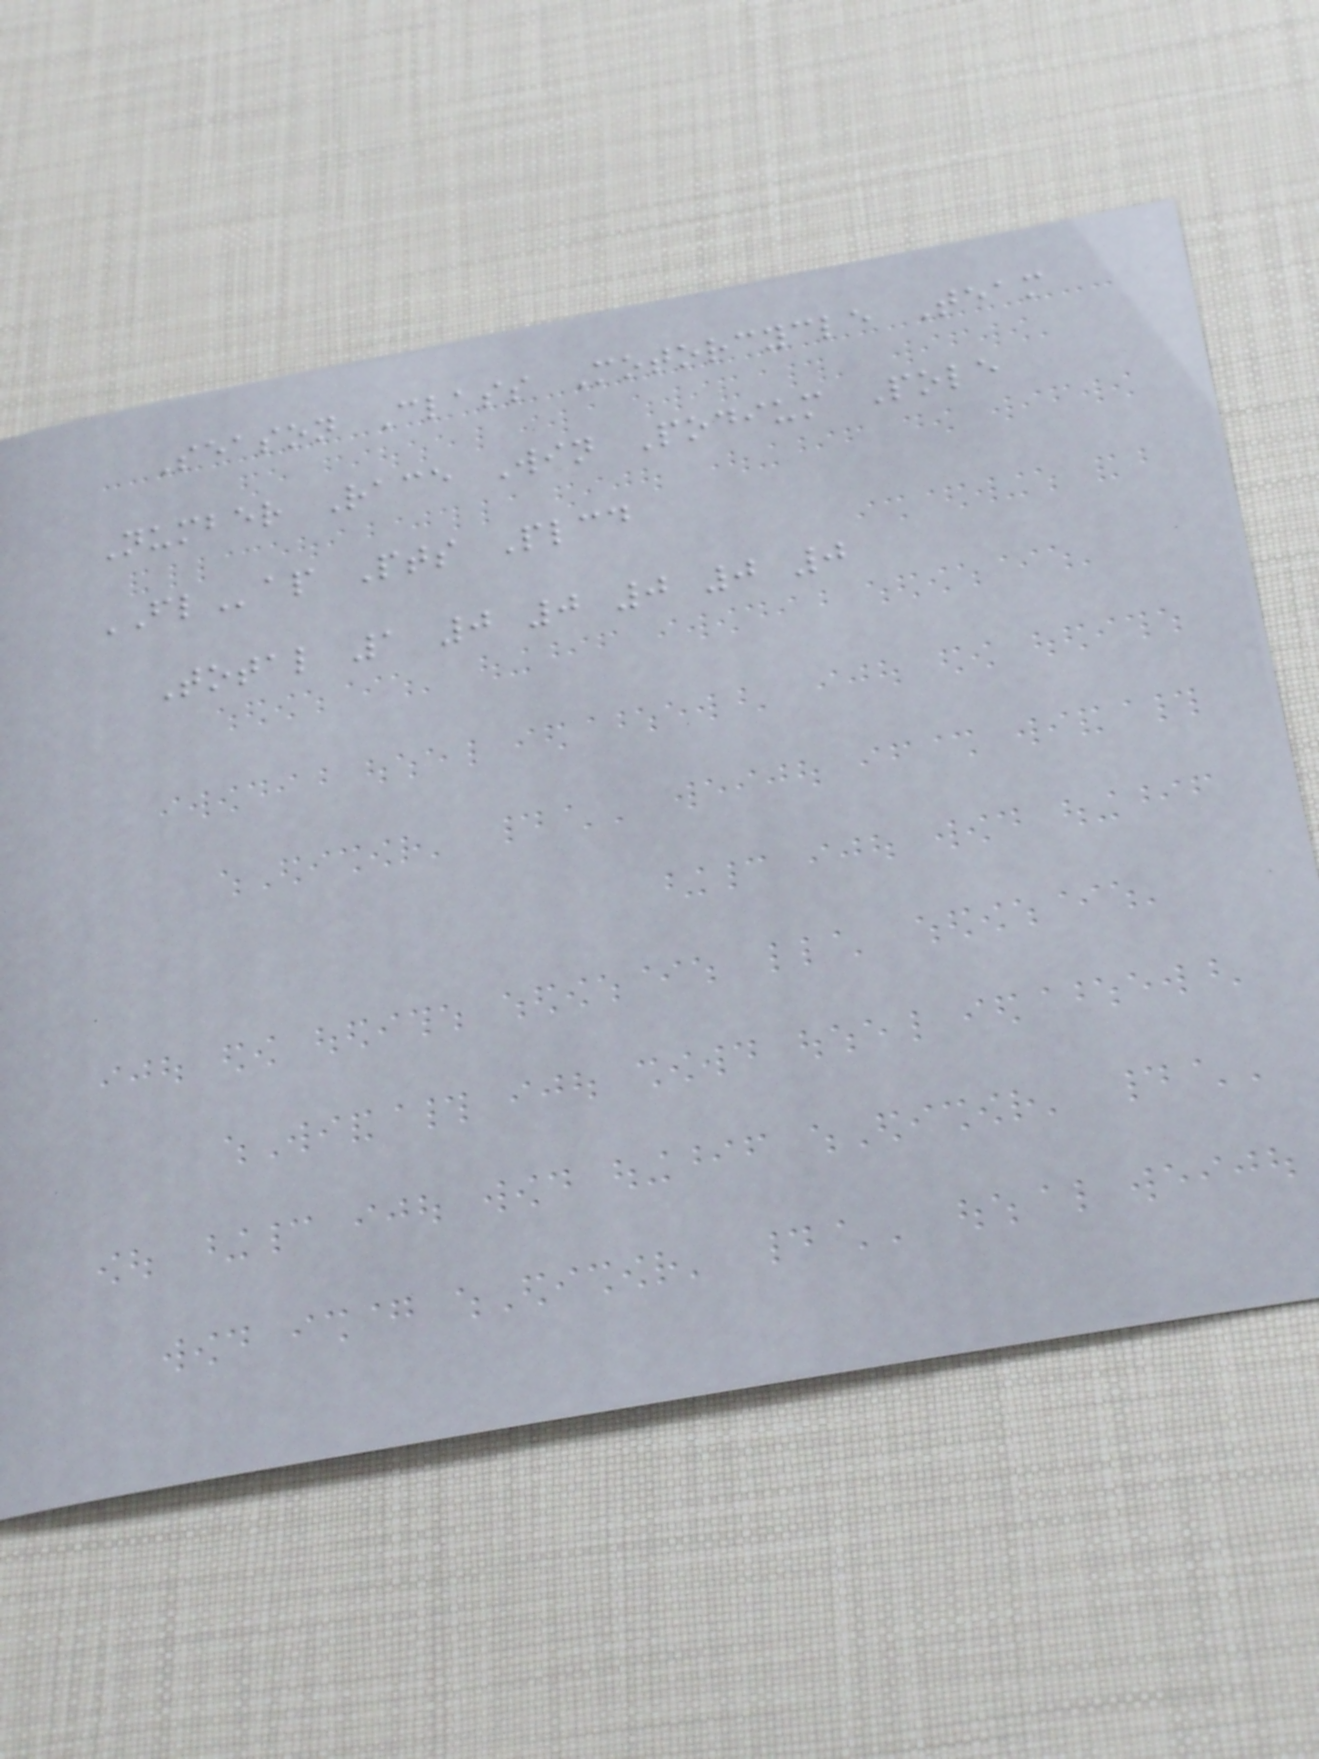Season Class Motorcycle Team
Number Race Win Podium Pole
FLap Pts Plcd
Total 1 0 0 0 0 0
